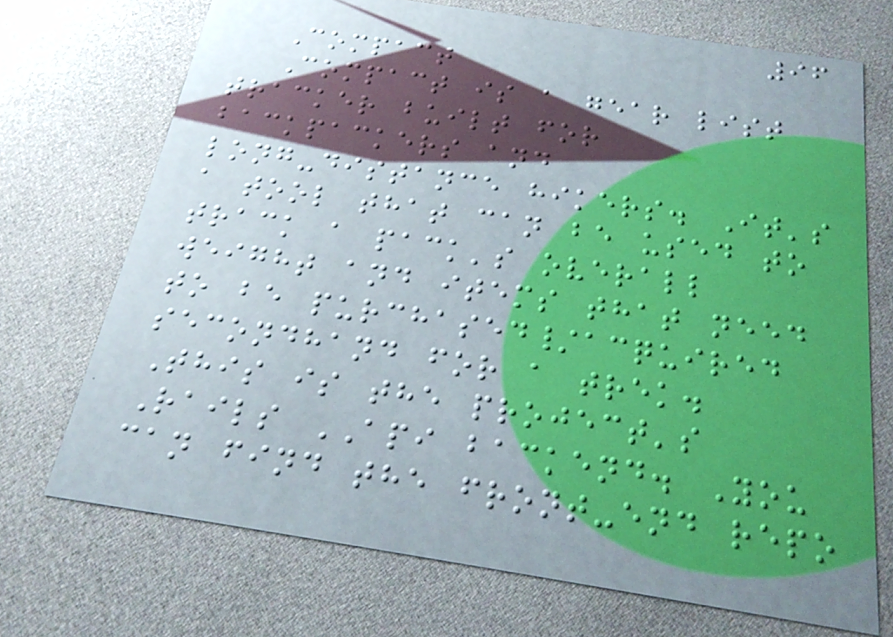96
Compact
Compact is a gear list
tracker built for
backpackers and
long-distance hikers. It's
a tool that can be used to
track a pack's overall
weight and items that need
to be purchased/acquired
secondhand for a trek.
This is the project's
Rails API backend. You
can find the front-end repo
